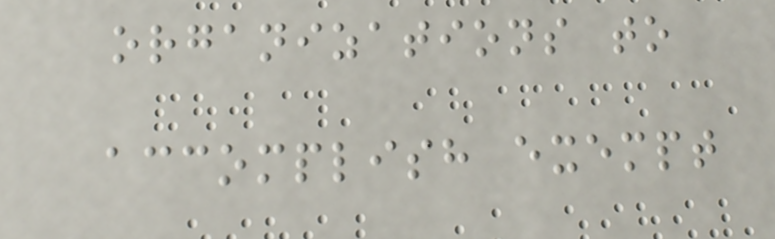organizations to
accomplish exempt
